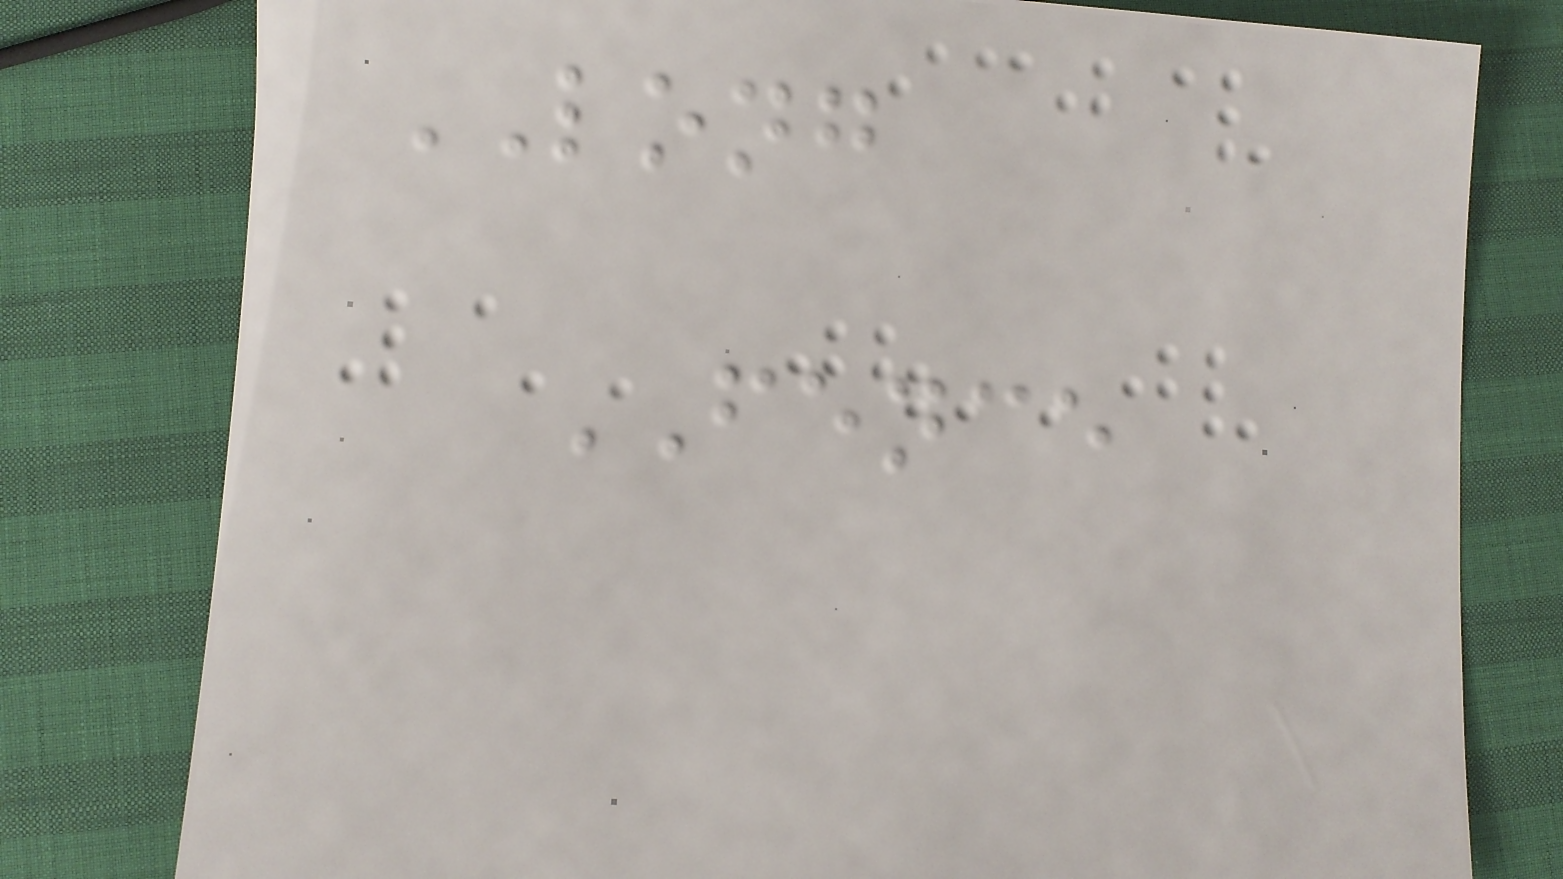LONG
FENCE
